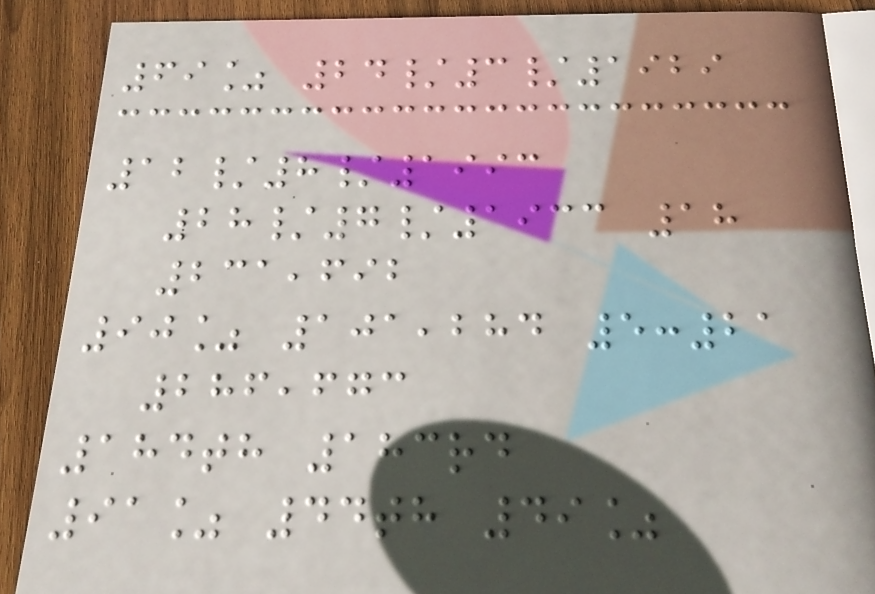69% 24/3/1929
12/8/1993
28/7/1933 18
231,692
90% 101,284 5:21
286,673
184th 183rd
91% 44th 49%
